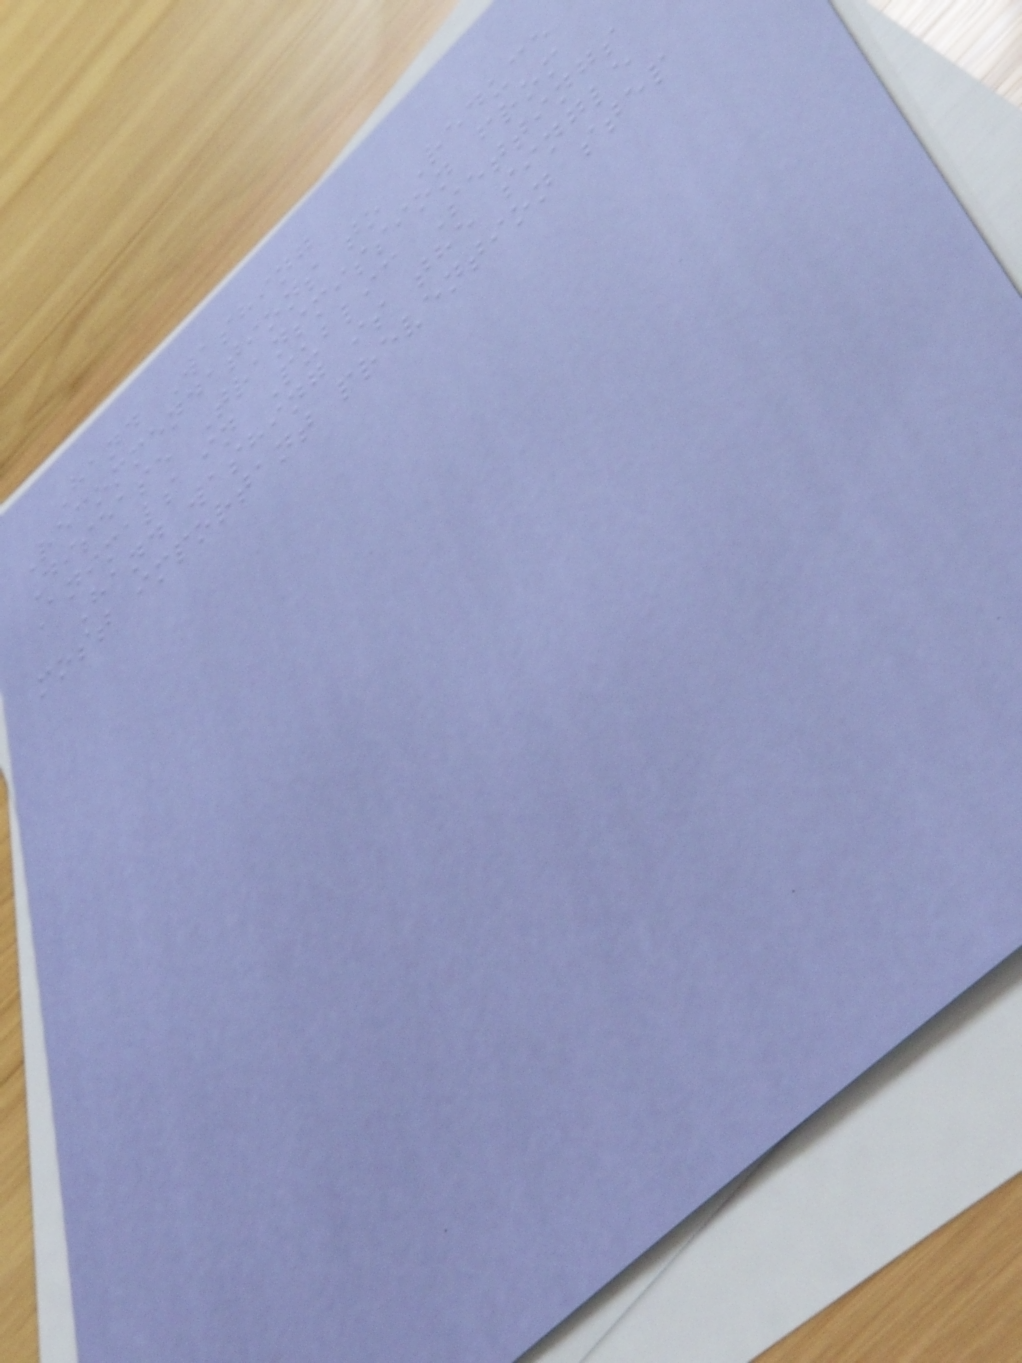Hand Washing
Recommendations to Reduce
Disease Transmission from
Animals in Public Settings
Hand washing is the single
most important prevention step
